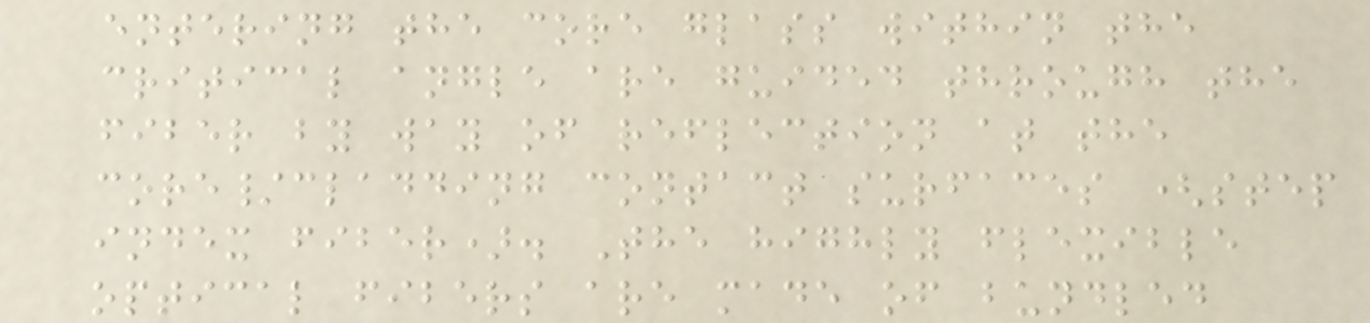entering the core glass within the
critical angle are guided through the
fiber by way of reflection at the
core/cladding contact surfaces (step
index fiber). The highly flexible
optical fibers are made of bundled
